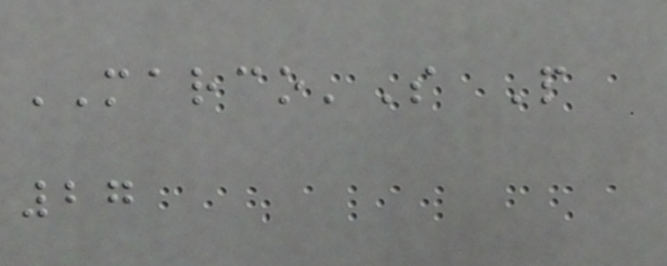MARCO'S P
27
